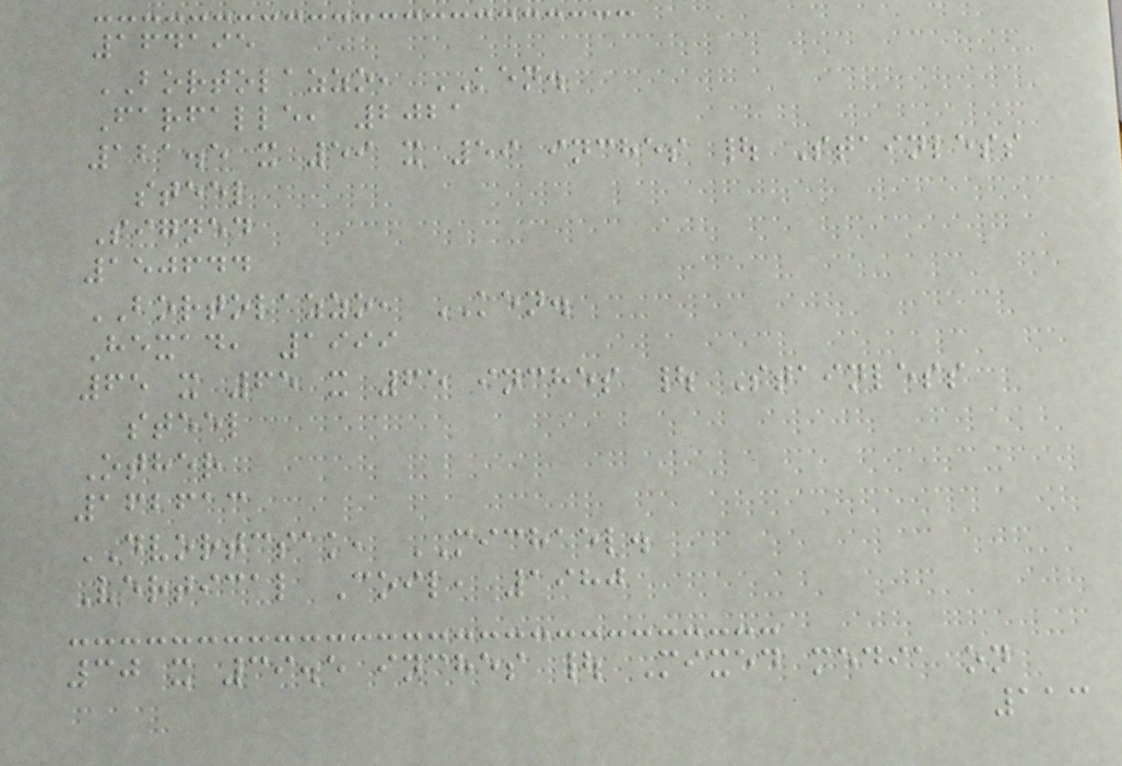164195
BORTOLAZZO, KEN.
Farfalle, 2021
121.5 x 59 x 59 inches | Stainless
steel
Signed
150644
BORTOLAZZO, KEN.
Hexad, 1999
65 x 65 x 65 inches | Stainless
steel
Other
162613
DVORTCSAK, MICHAEL.
Vertical Coil, 1980
30 x 39.5 inches | Mixed media on
113
